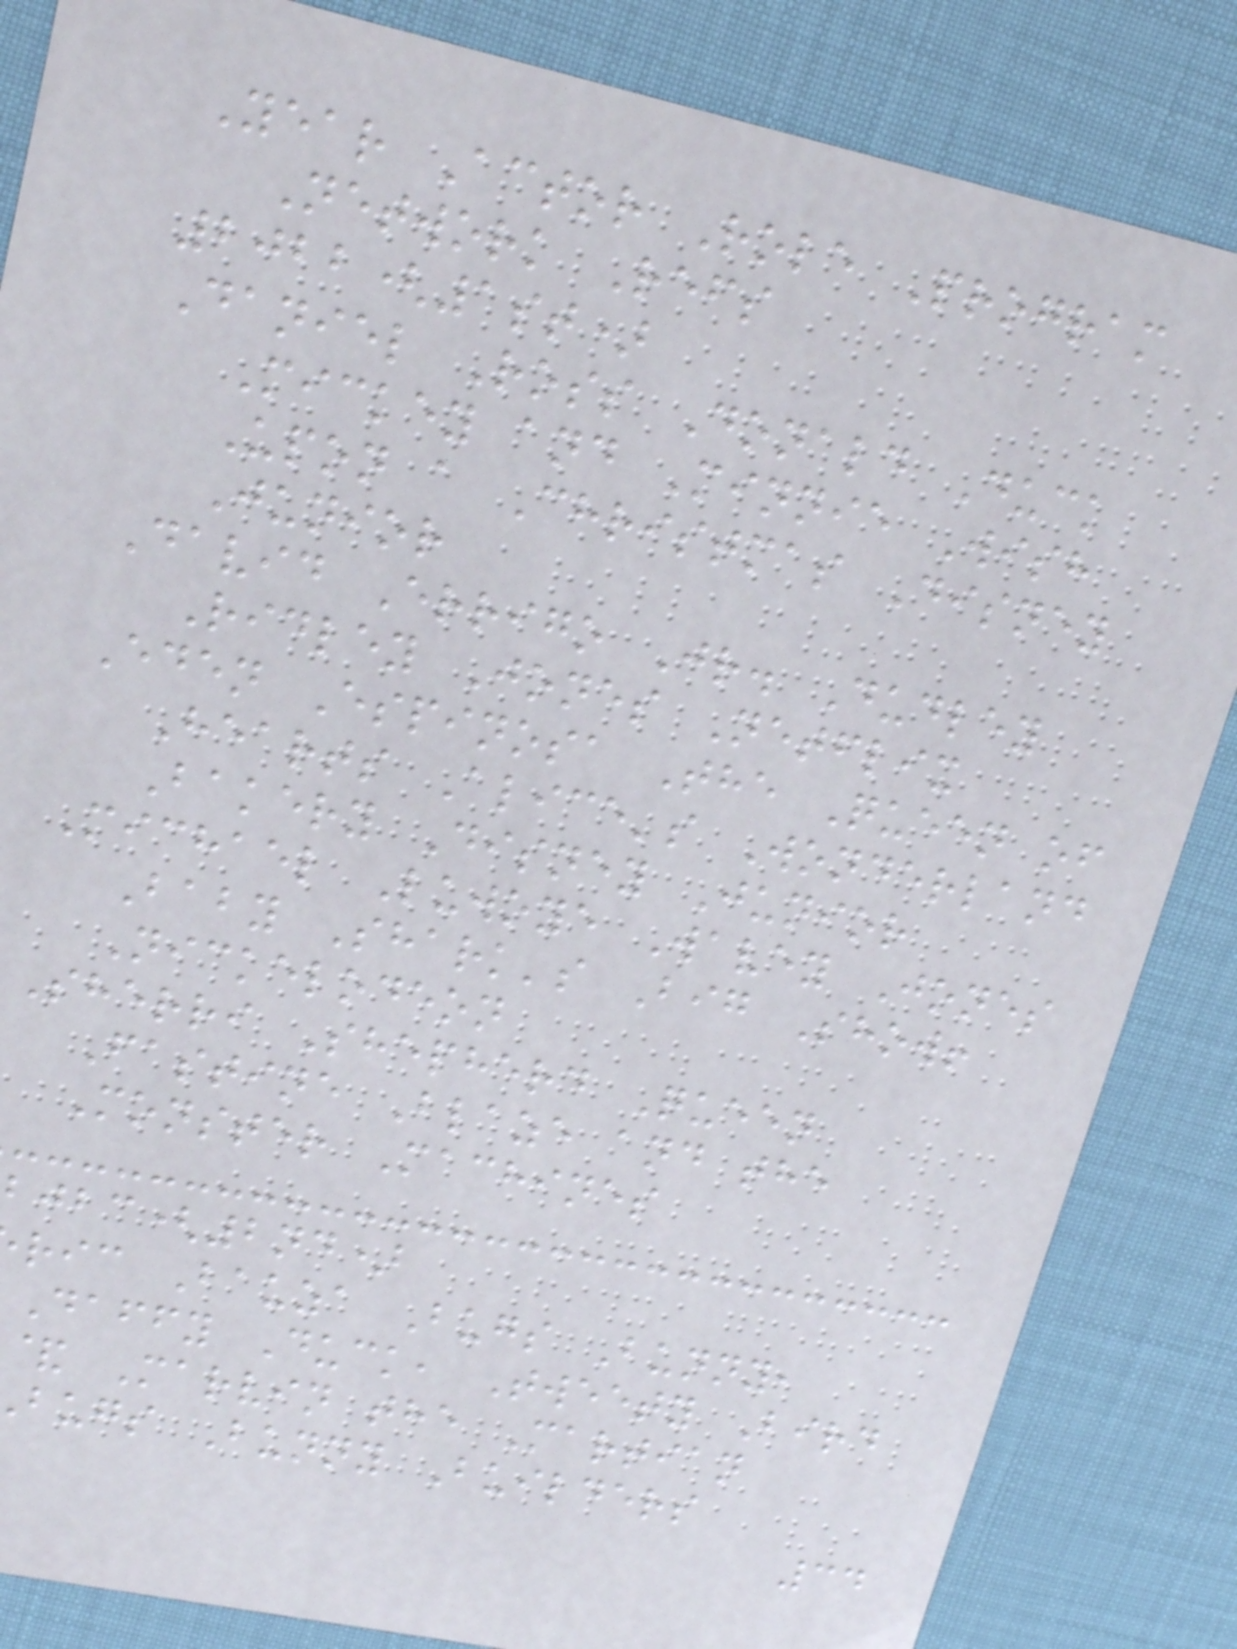Year Actor Role Program
Network Refs
2022(1st)
Daniel Ross Donald Duck
Mickey and Minnie Wish
Upon a Christmas Disney
Junior
David Errigo Jr. Dudley
Ridley Jones Netflix
Eden Espinosa The Queen of
Hearts Alice's Wonderland
Bakery Disney Junior
Michael Luwoye Wavey Jones
Baby Shark's Big Show!
Nickelodeon
Sherri Shepherd Queen
Fastine Blaze and the
Monster Machines
(2nd)
ric Bauza Bugs Bunny,
Daffy Duck, Tweety Bird
& Marvin the Martian
bugs Bunny Builders
34
